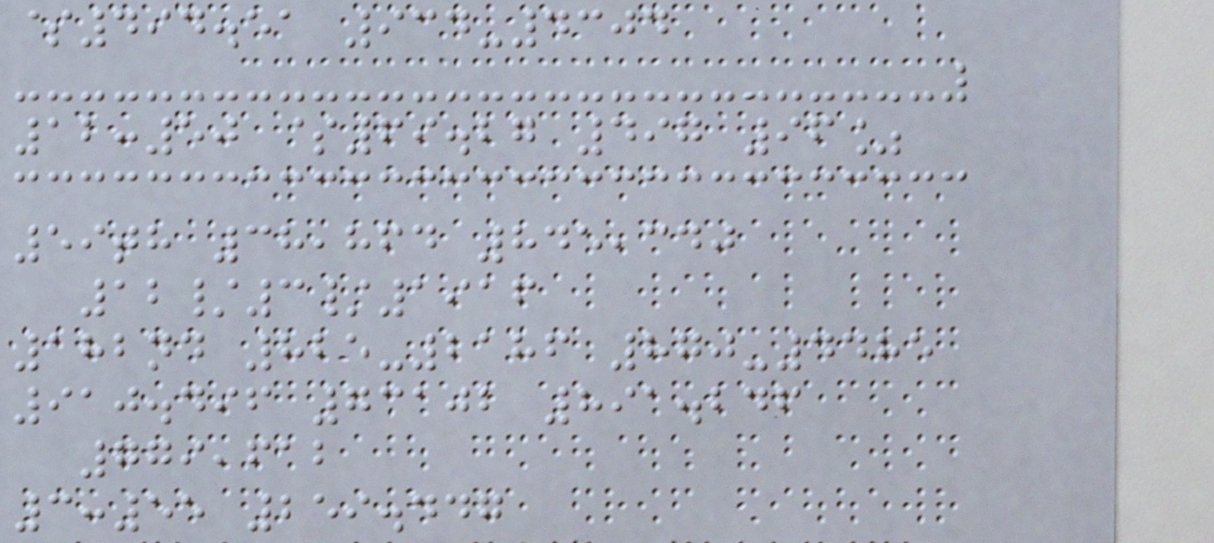$494.51 934-4304
12:50 $69.27 497 96%
59th 38,864 845,340
12/3/1916
182nd 825-2186 870-4485
910.496 73102 891.246
779,612
3:55 259.447
